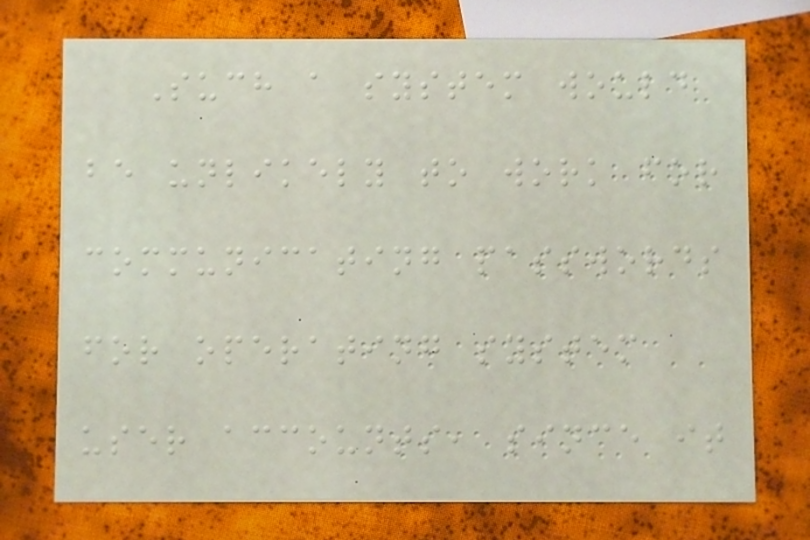Such a system would
be unlikely to work for
communicating passwords
for operating system
user accounts, since it
